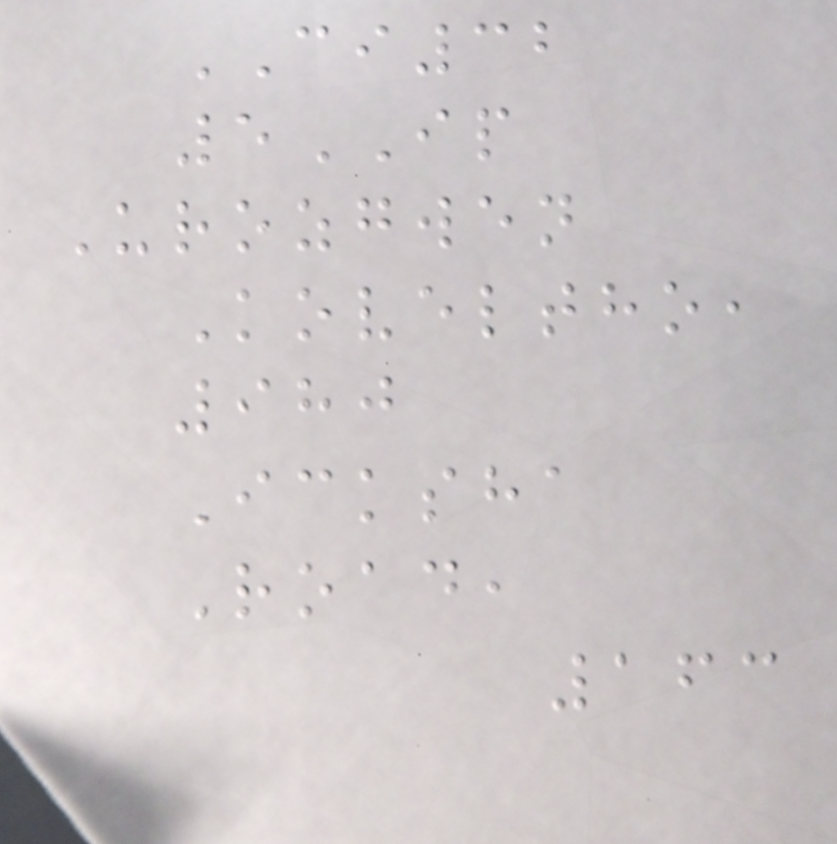CI32
5IP
Urozgwen
Koveltho,
980
Icksha
Road,
163
